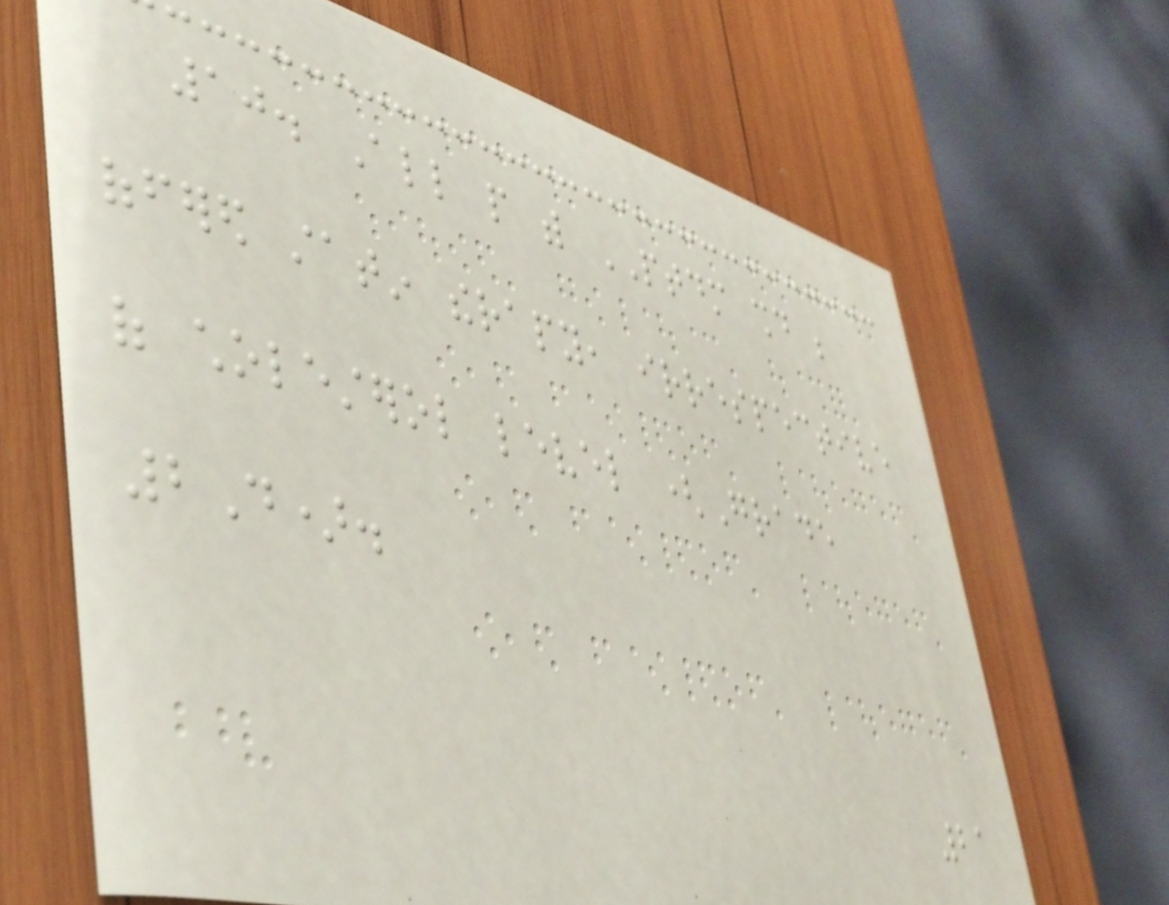10. All people with PTDM should be
offered statin therapy, irrespective
of cholesterol level (Grade
2D).
21
